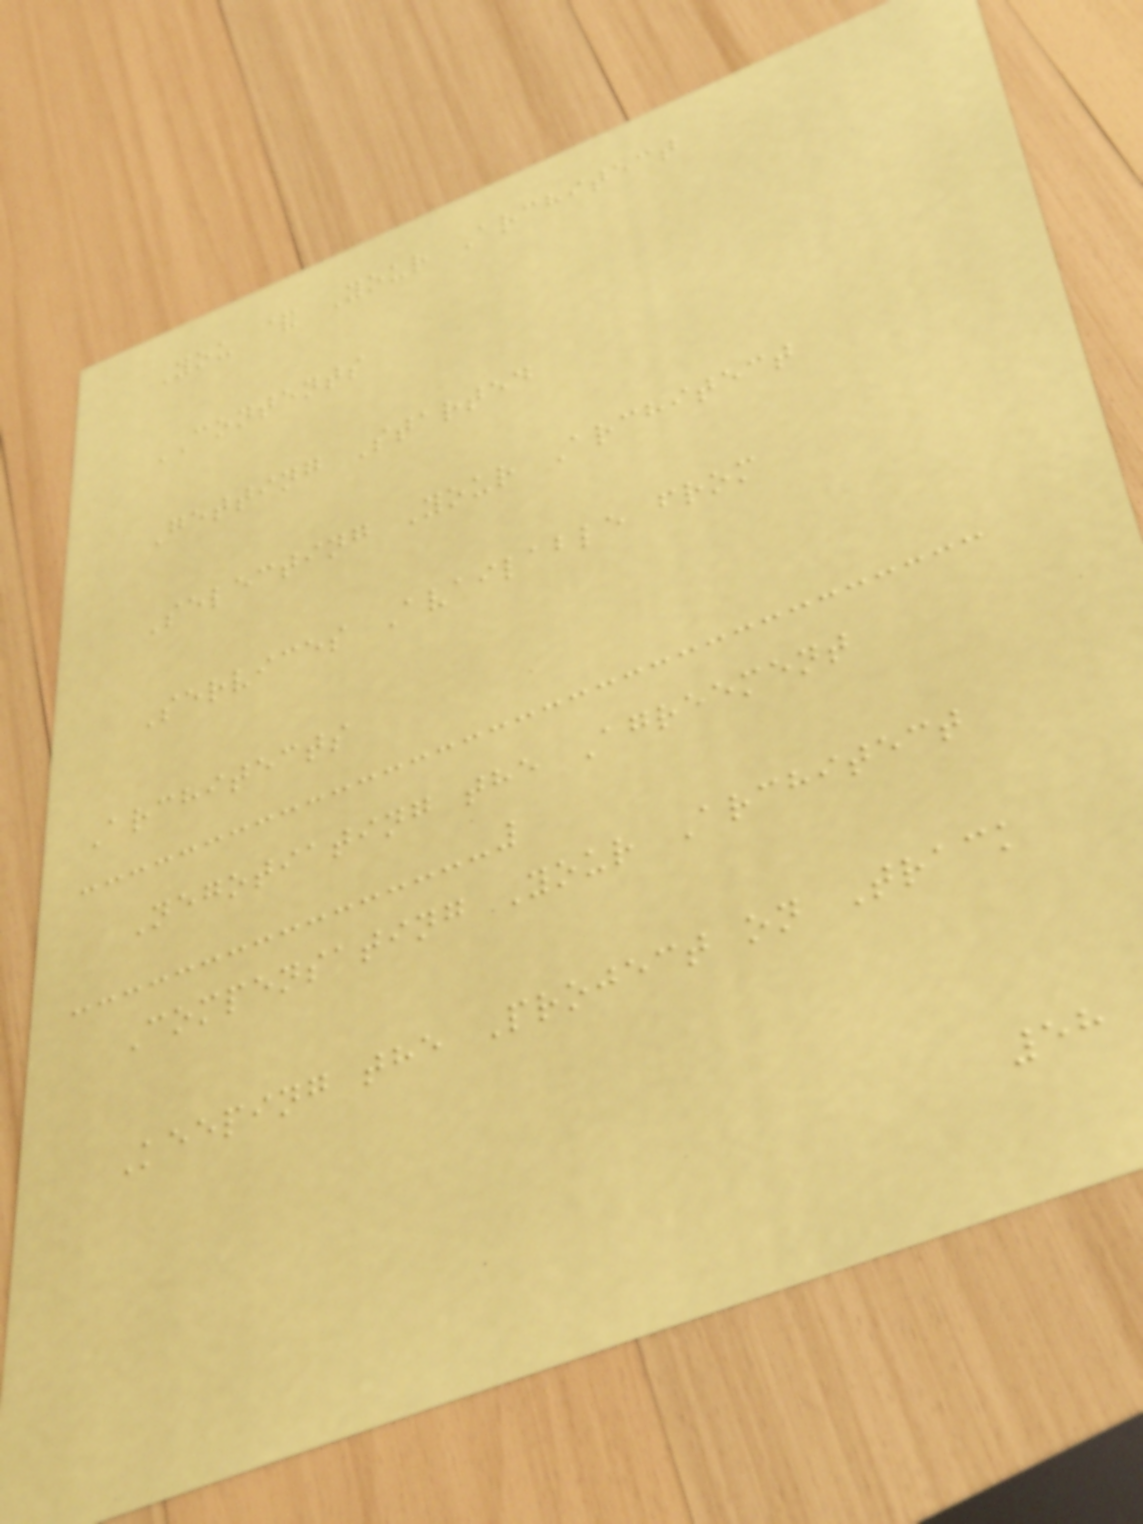You & Your Architect
CONTENTS
Getting Started
Selecting Your Architect
Services Available from
Architects
Negotiating the Agreement
Compensating Your Architect
Keeping the Project on Track
58
